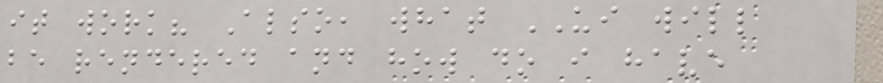it work? Also, what UI will
be rendered and how do i have
